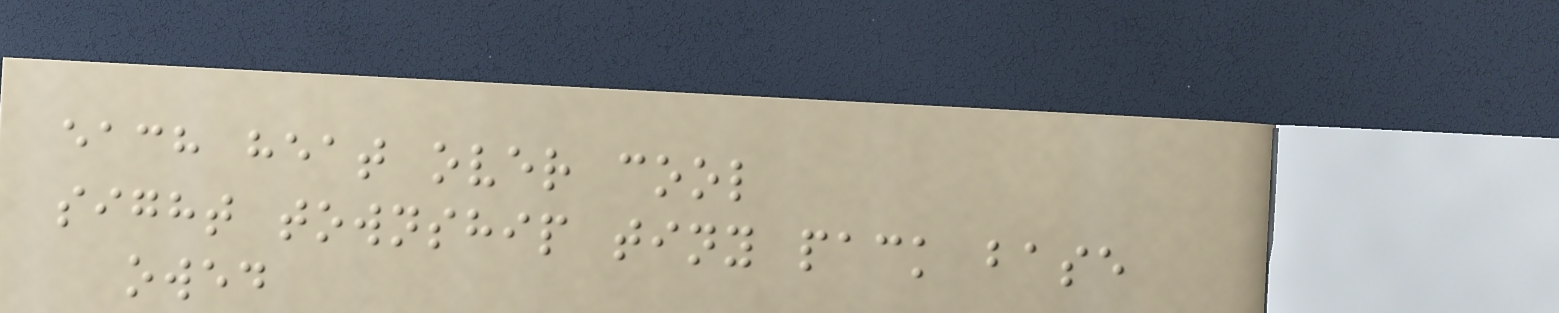each heat over cool
sight township tiny pack base
owed
